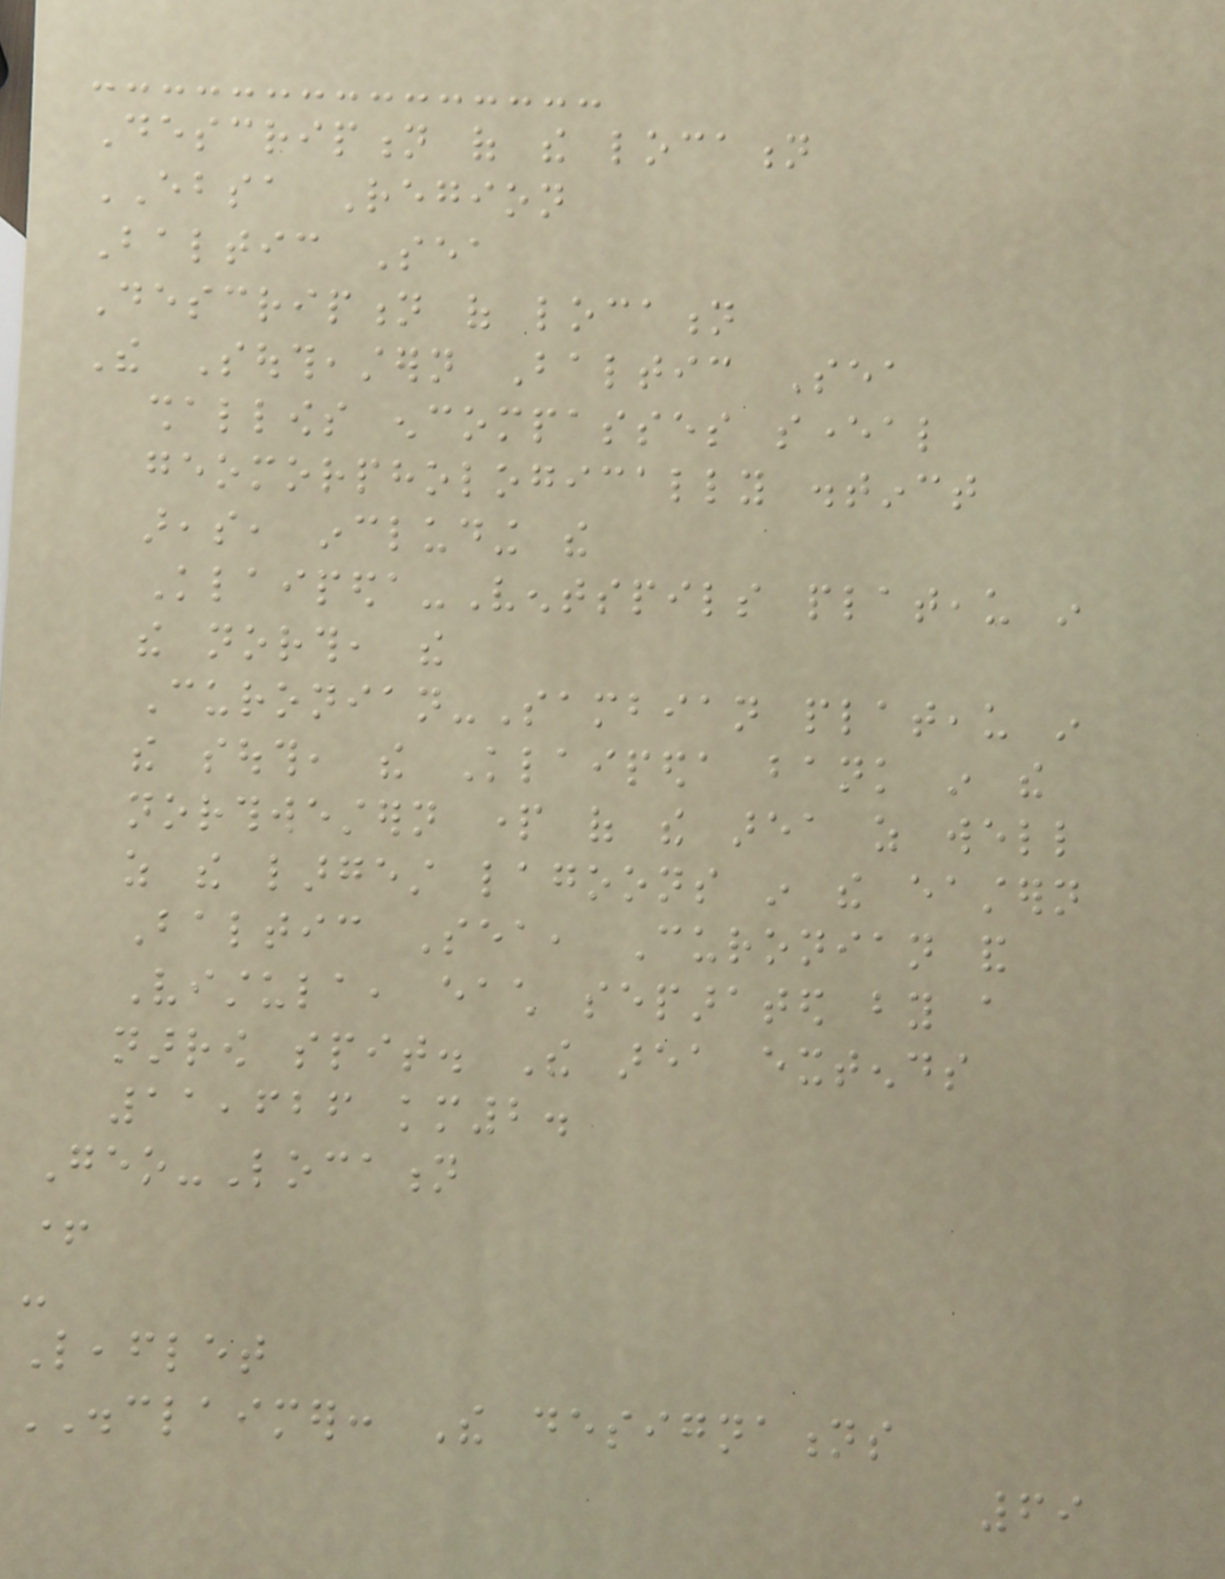Description of the location
EBSA Region
Baltic Sea
Description of location
The Southeastern Baltic Sea
shallows encompasses several
geomorphologically distinct
areas, including the
Klaipeda-Ventspils plateau in
the north, the
Curonian-Sambian plateau in
the south, the Klaipeda bank in the
northwestern part of the area as well
as the largest lagoons in the eastern
Baltic Sea, Curonian and
Vistula, each separated by a
narrow spit. The area extends
11,626 km2.
Geo-Location
+
-
Leaflet
DISCLAIMER: The designations
69
